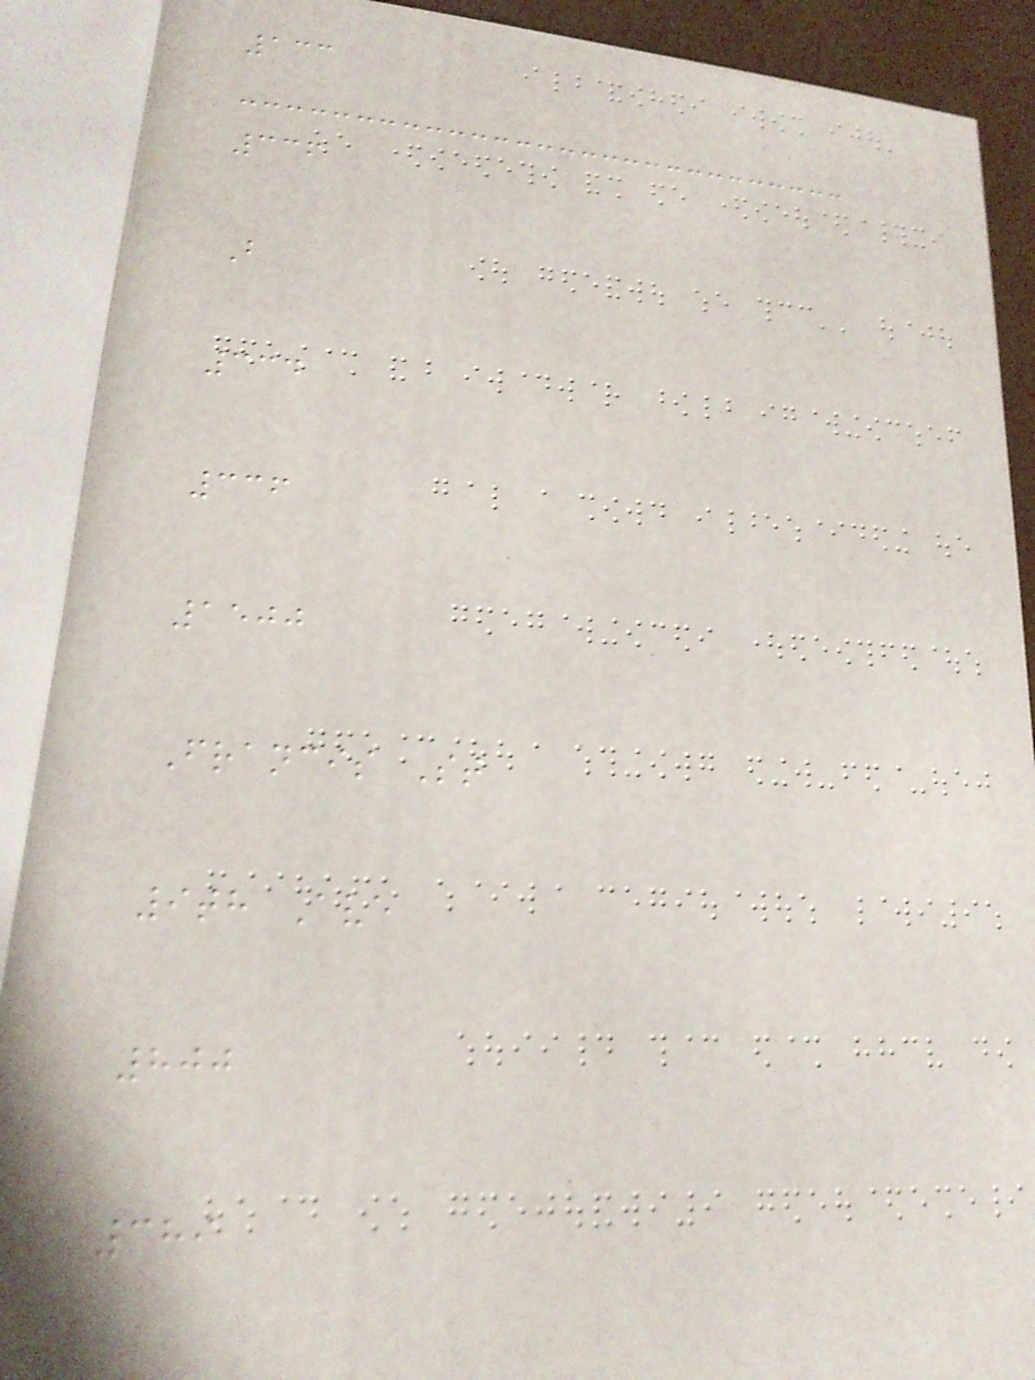133
336
B
334
336
1500
Francis St
9th Ave
800
389
